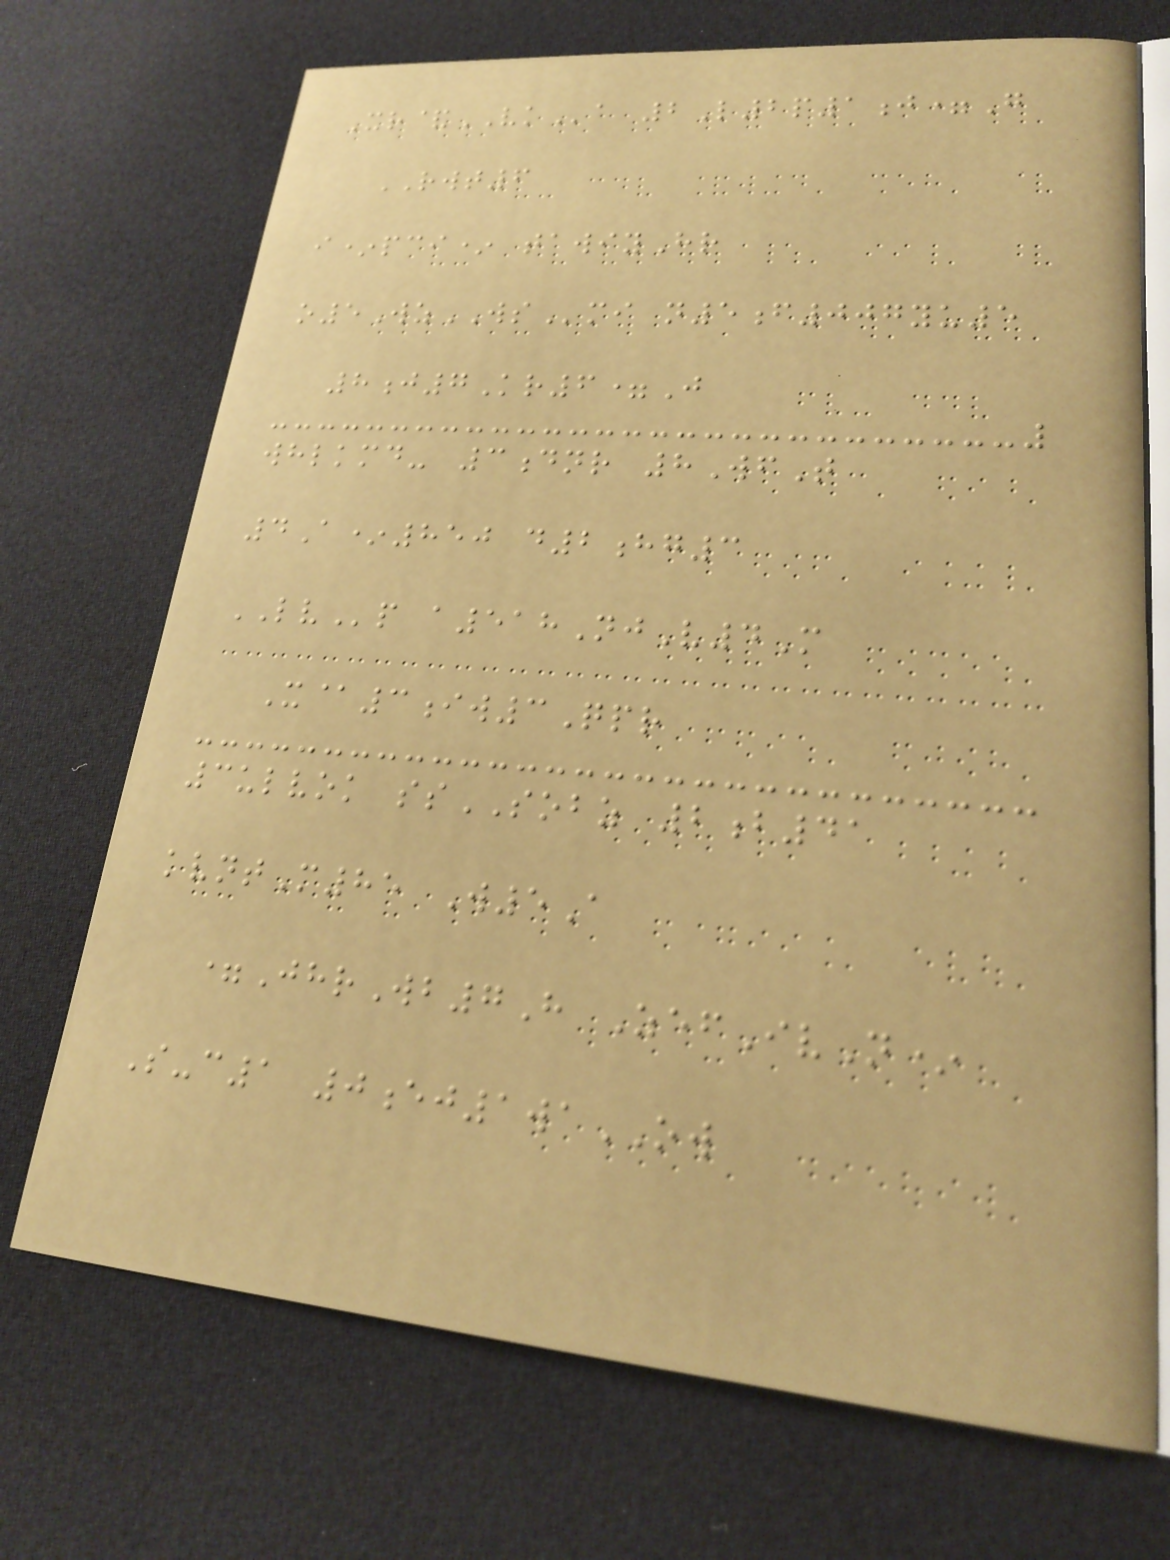Xr&VKa 2L2p1j=G
RWT6
i*pci* tawiyHr
o5WzWSmi n5f007yu5
8j7Kr6=J
whlkmd- 3dnr 8WfT
4A*850 d2hg3
LVp a518NjV4M
X@3iw3Qpr
3ulvok ssSOBZ 2b41
kvntM85 W5A
=JhrWb7H ZefIvN*
S-c1 0ej1waOW
